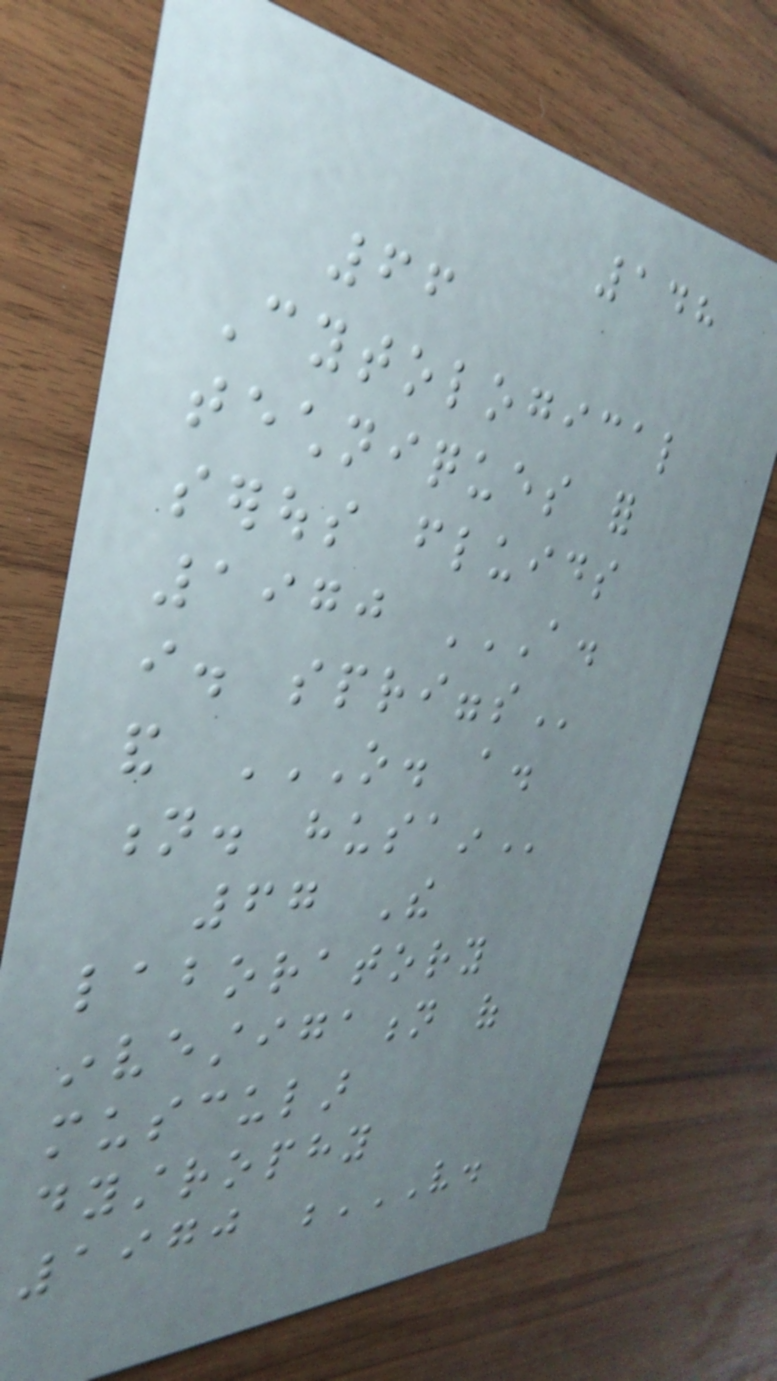148
66
Cytological
techniques for
serous fluids
1970 A.
I. SPRIGGS
and O. A.
N. HUSAIN
67 The
laboratory
investigation of
muscular
dystrophy
1970 V.
